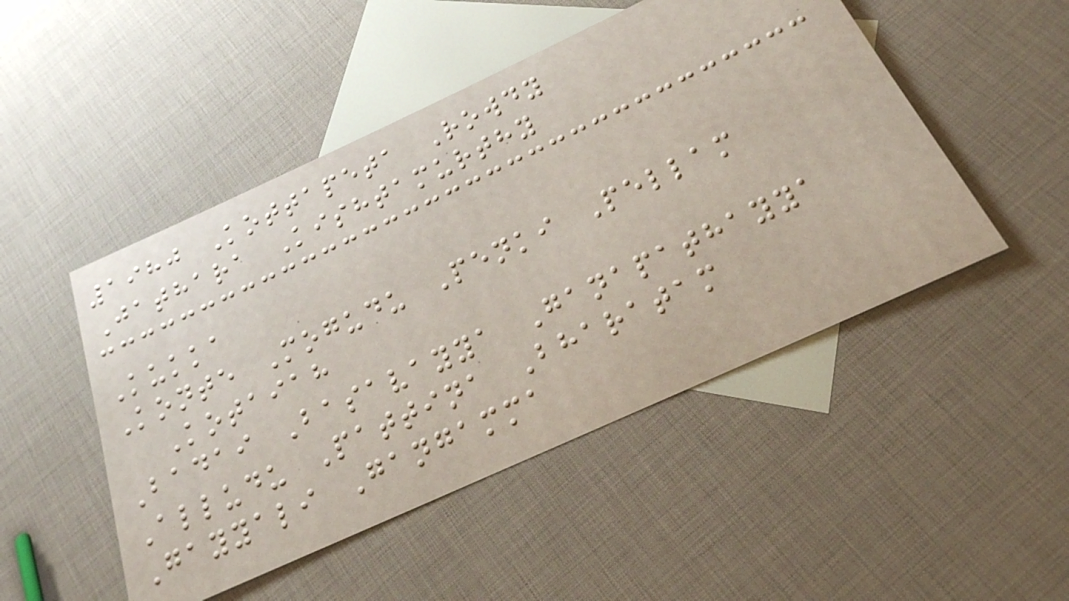1980 Kottapeta Rowdy
Jathara Kishtamurthy
Kukka
Konte Mogudu Penki Pellam
Kotaiah
Badai Basavayya Ganapathayya
Alludu Pattina Bharatam
Gayyali Gangamma
